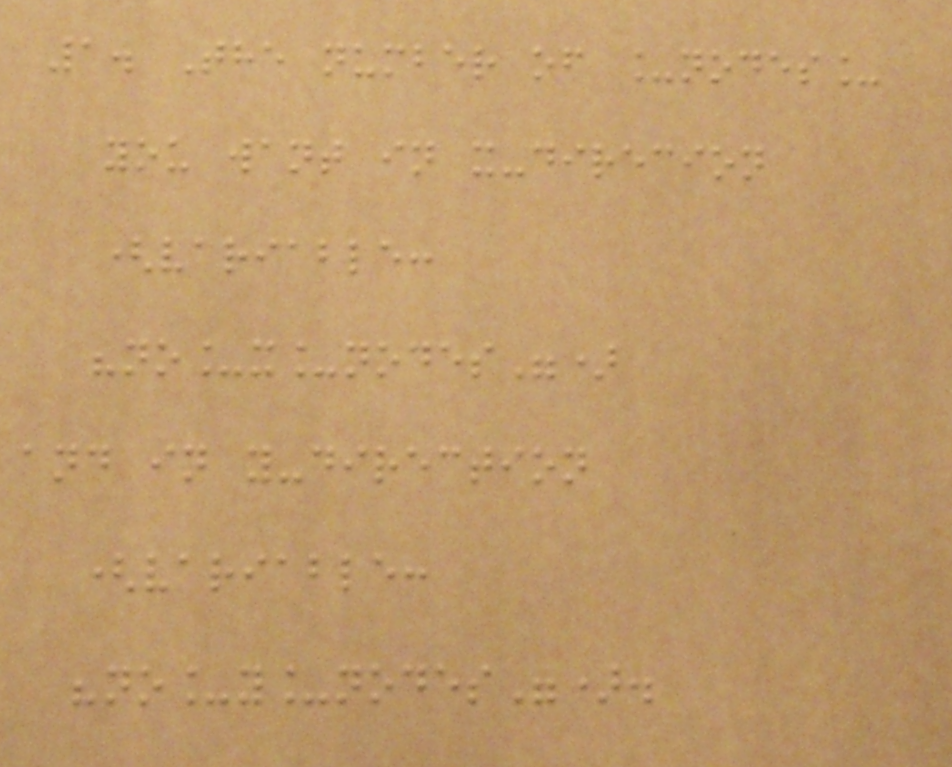1. The number of _nodes_
you want in x-direcion
(variable:
"no_x_nodes")
and in y-direction
(variable:
"no_y_nodes").
